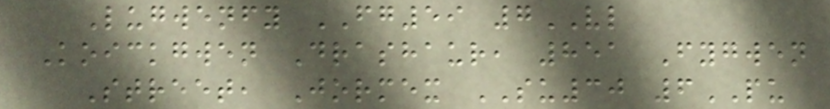Lugwenfy FG59 7VL
Koickgwen Drashaur, 851 Fygwen
Street, Jormex SU30 6PU
